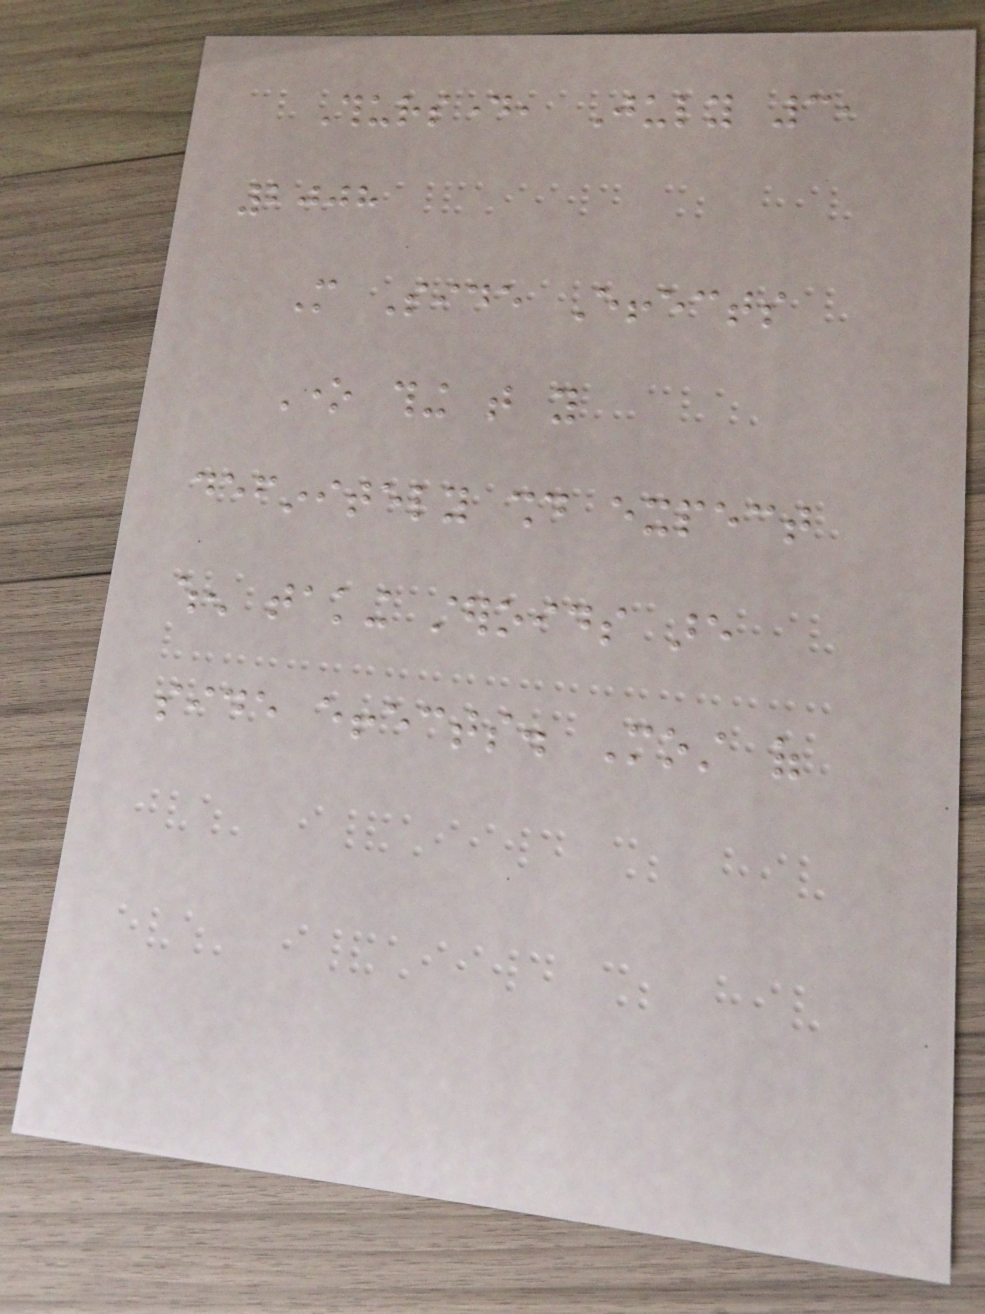Thursday, July 3,
2008
More Side Effects
One thing that you
definitely should expect
when taking steroids are
side effects. Most of
